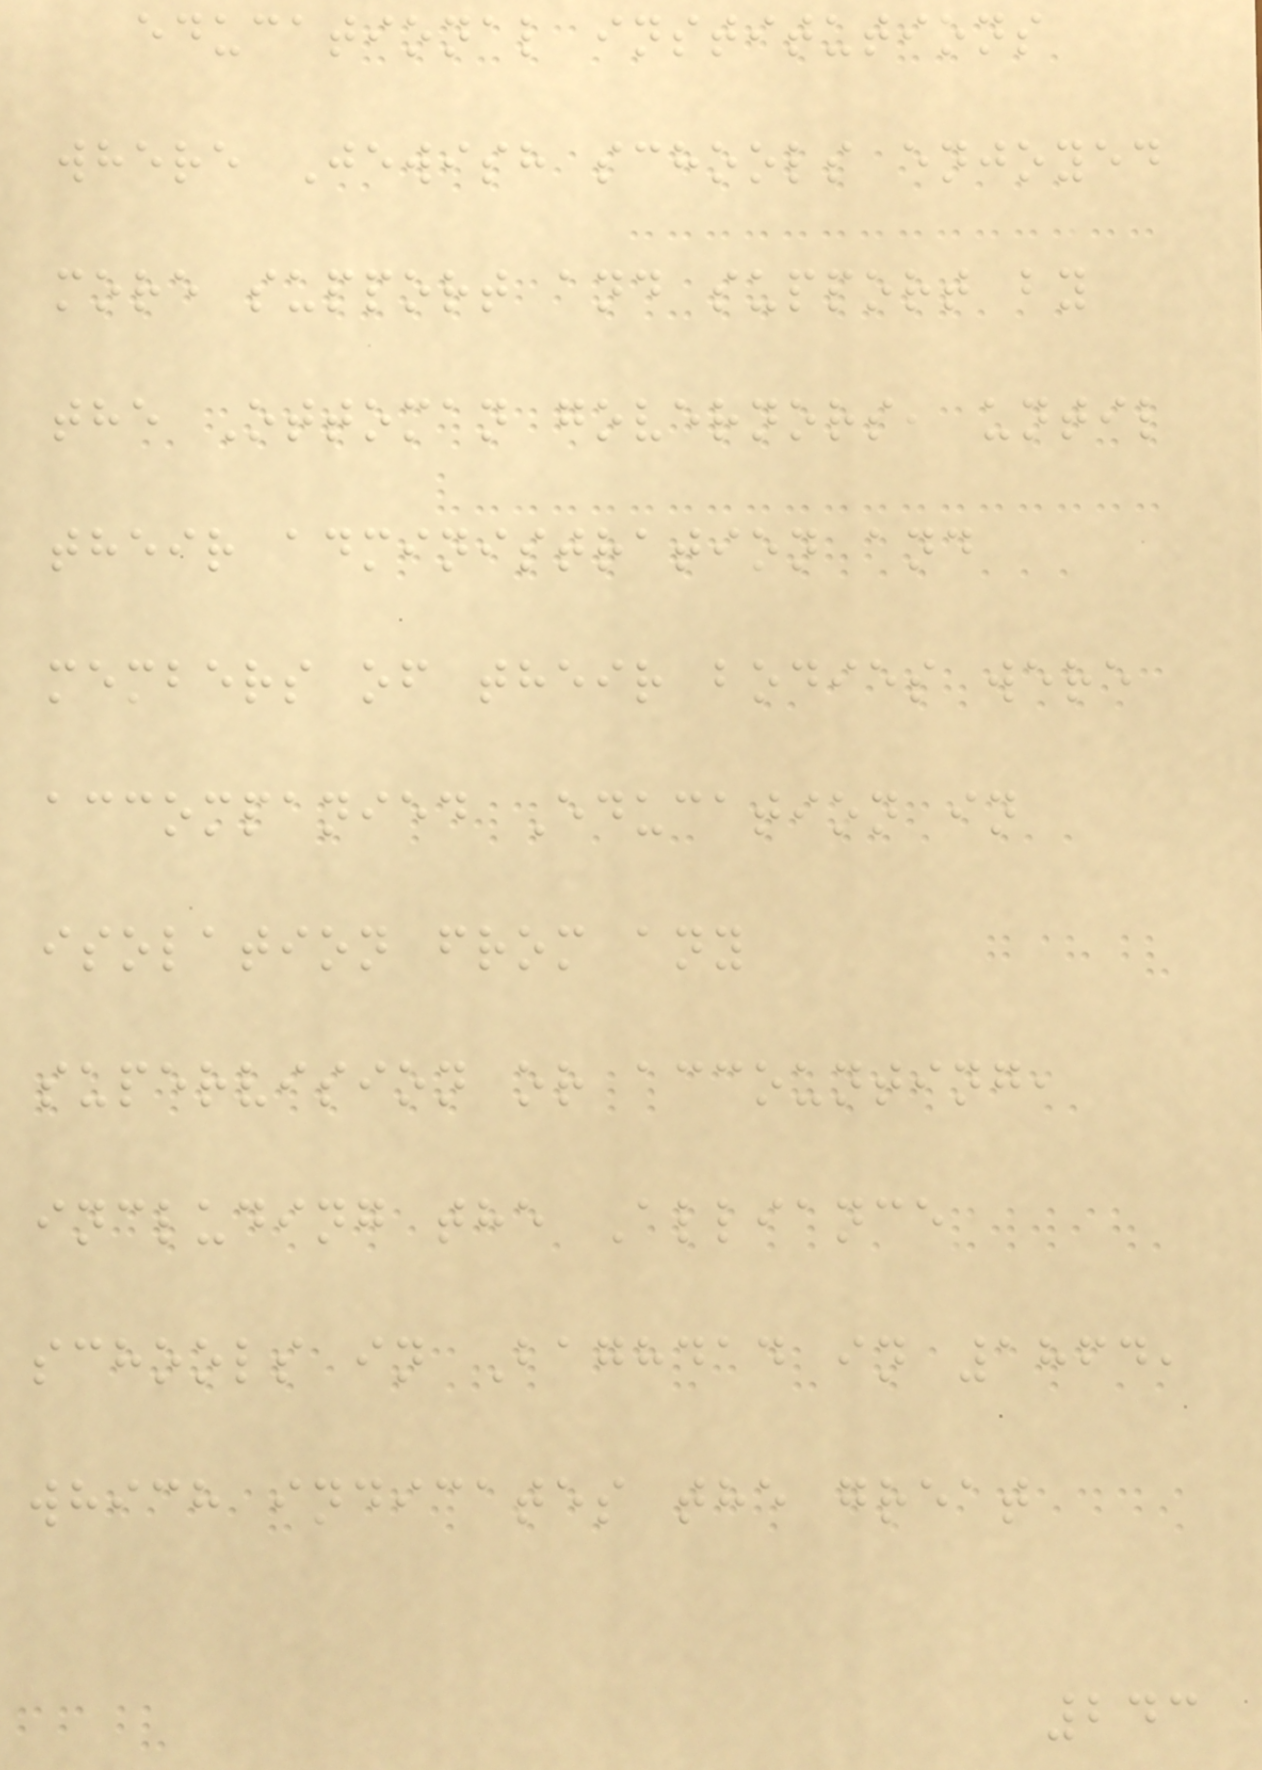educational institutions
where Jewish schools enjoyed
more support and support by
the Ottoman governors, until
their administration and
members of their bodies were
accompanied Education in
isolation from any
supervision or accounting,
including the Alliance
schools in Baghdad in 1864,
which indicates the great
243
